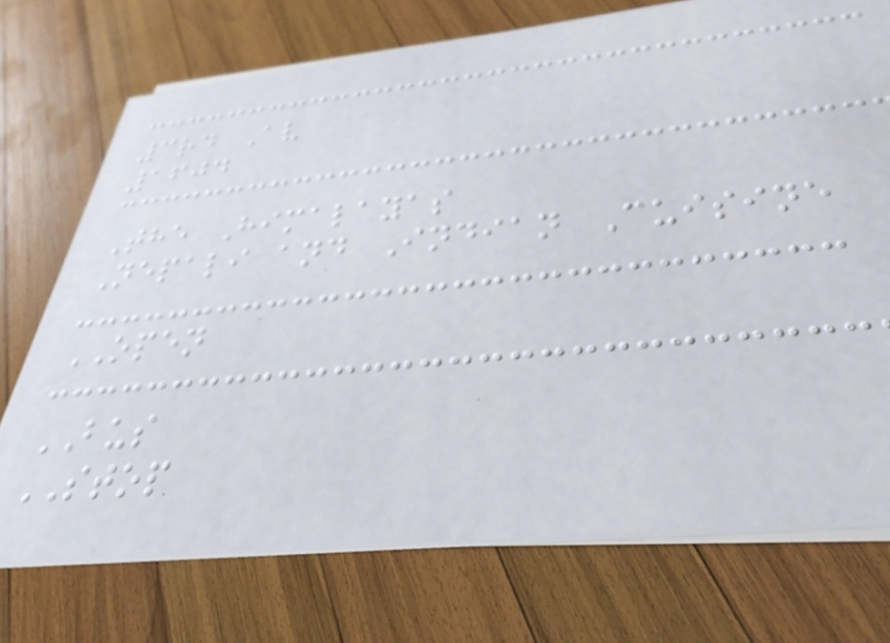3rd Av
1604
The Himalayas
Nepali and Indian Cuisine
OPEN
BUS
STOP
